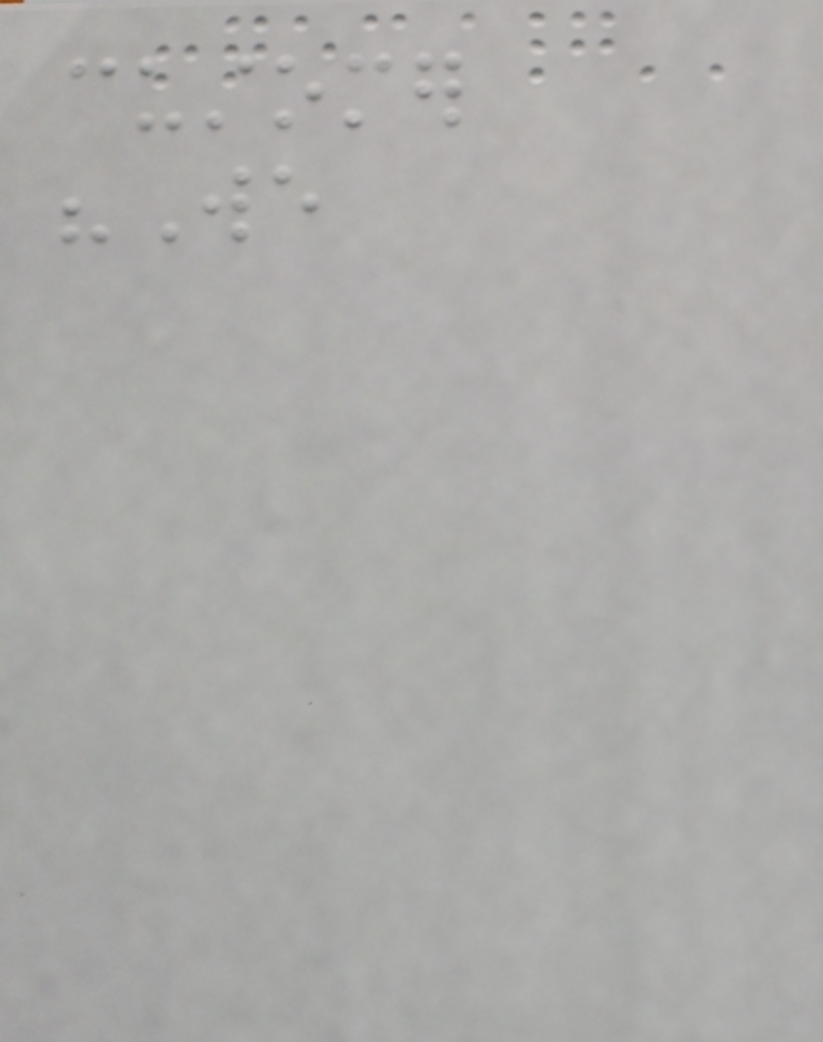customer
"We
